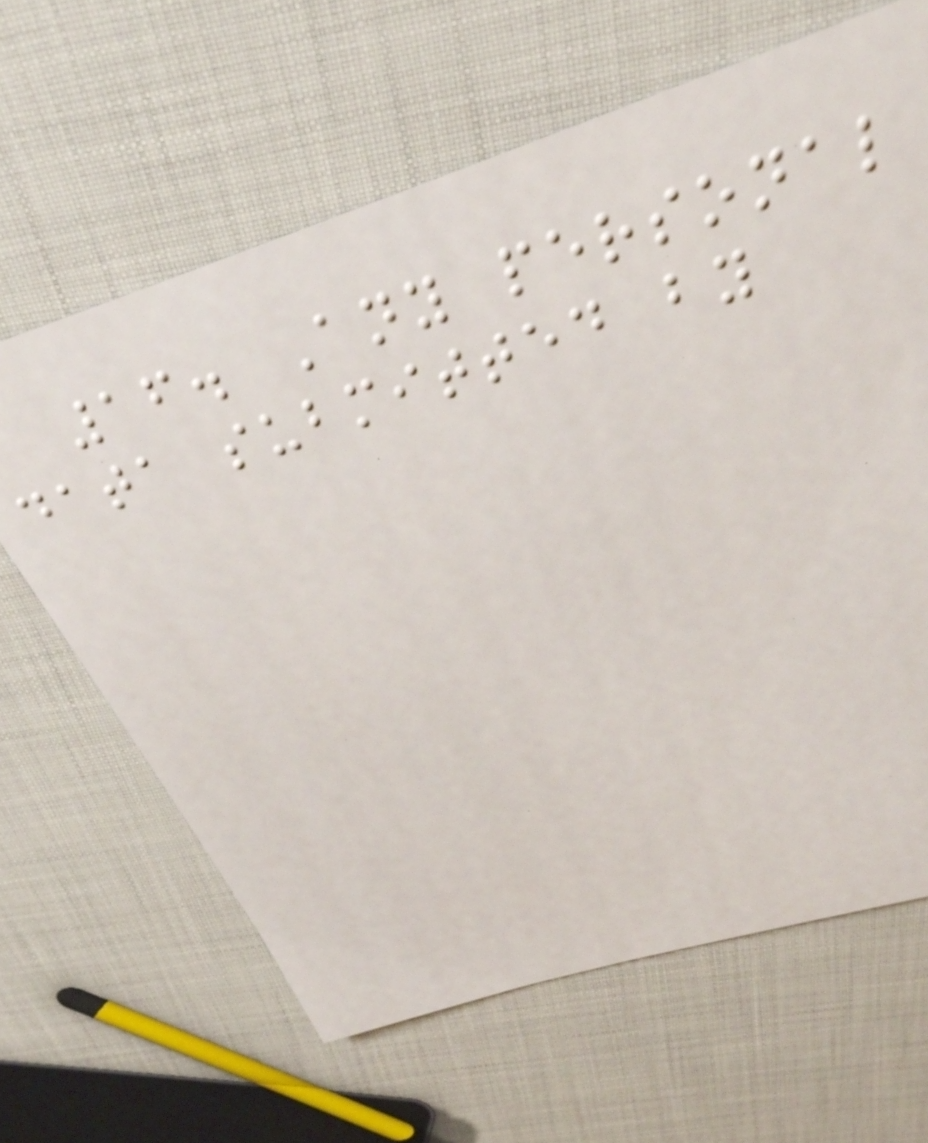16. Any personal
data submitted by
